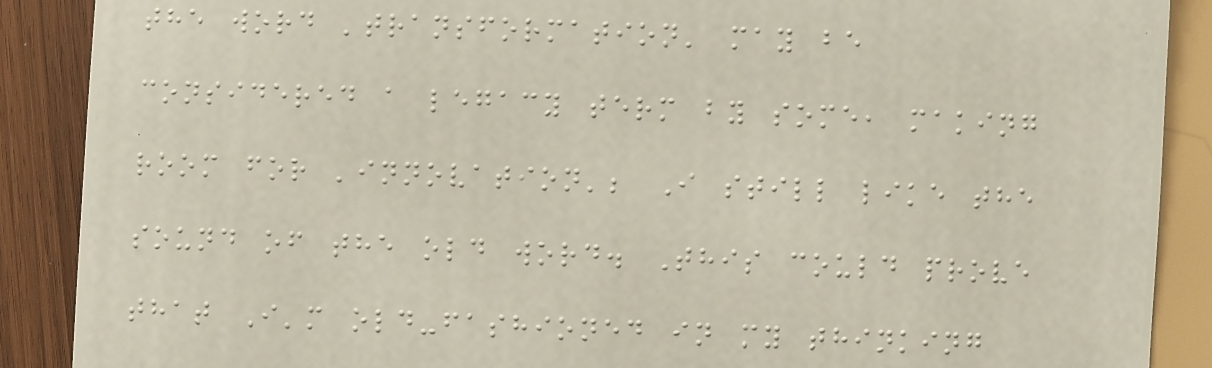the word 'transformation' may be
considered a legacy term by some, making
room for 'innovation'; I still like the
sound of the old word. This could prove
that I'm old-fashioned in my thinking
